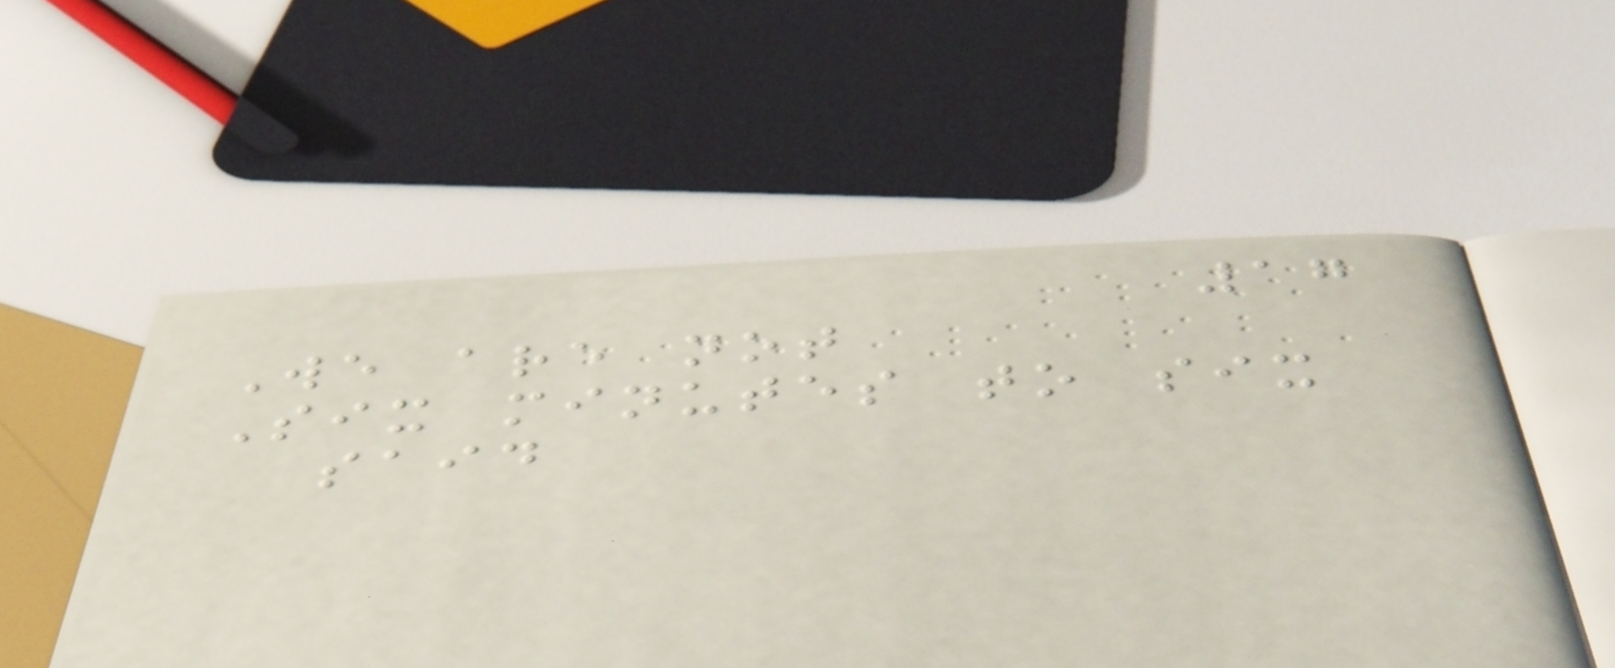17
We are not
Six minutes to six
said
